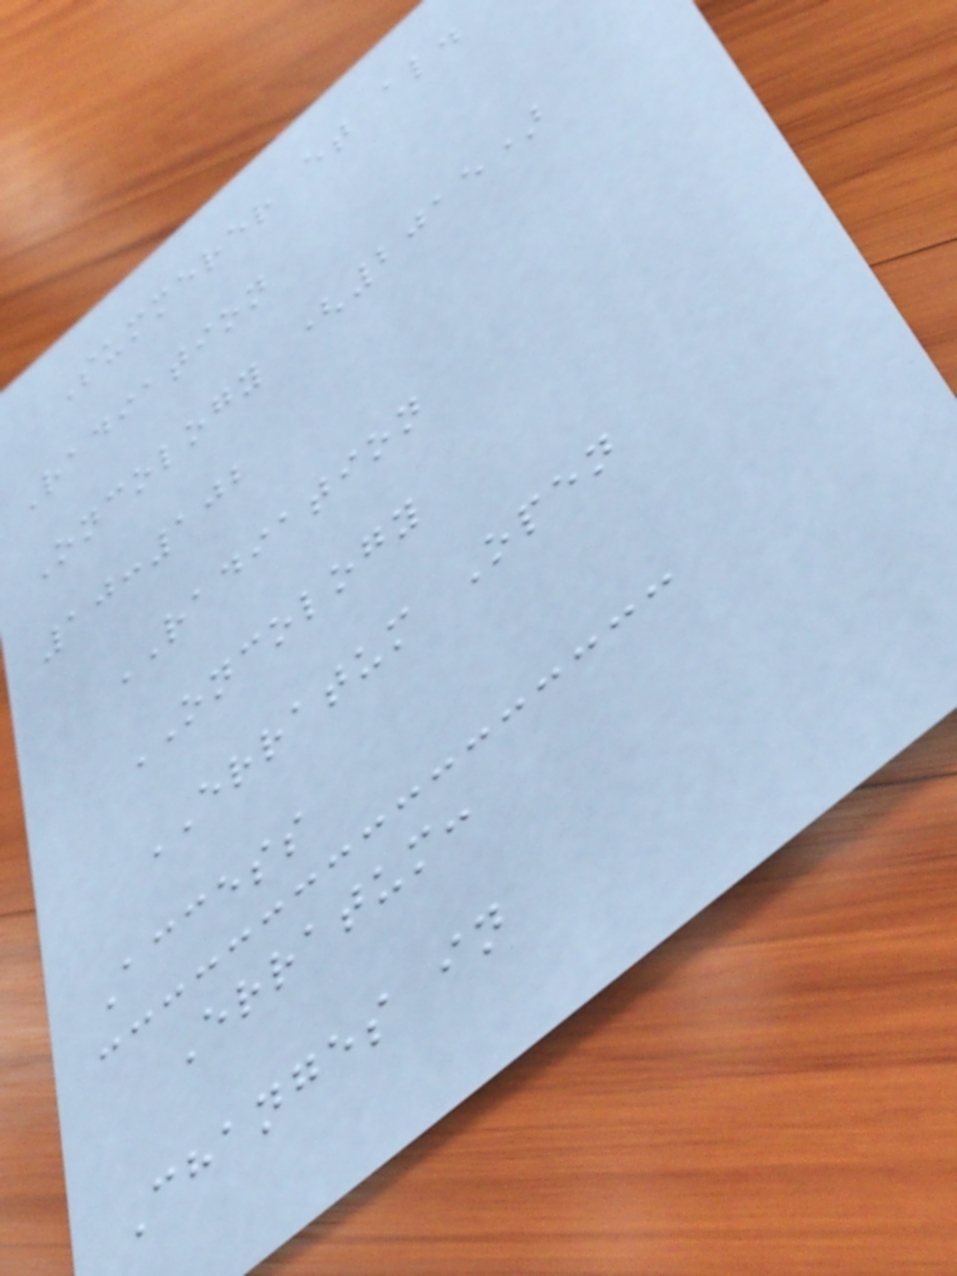Summerer et al.
Radiation
Oncology (2015)
10:102
RADIATION
ONCOLOGY
ERRATUM Open
Access
Erratum:
Changes in
